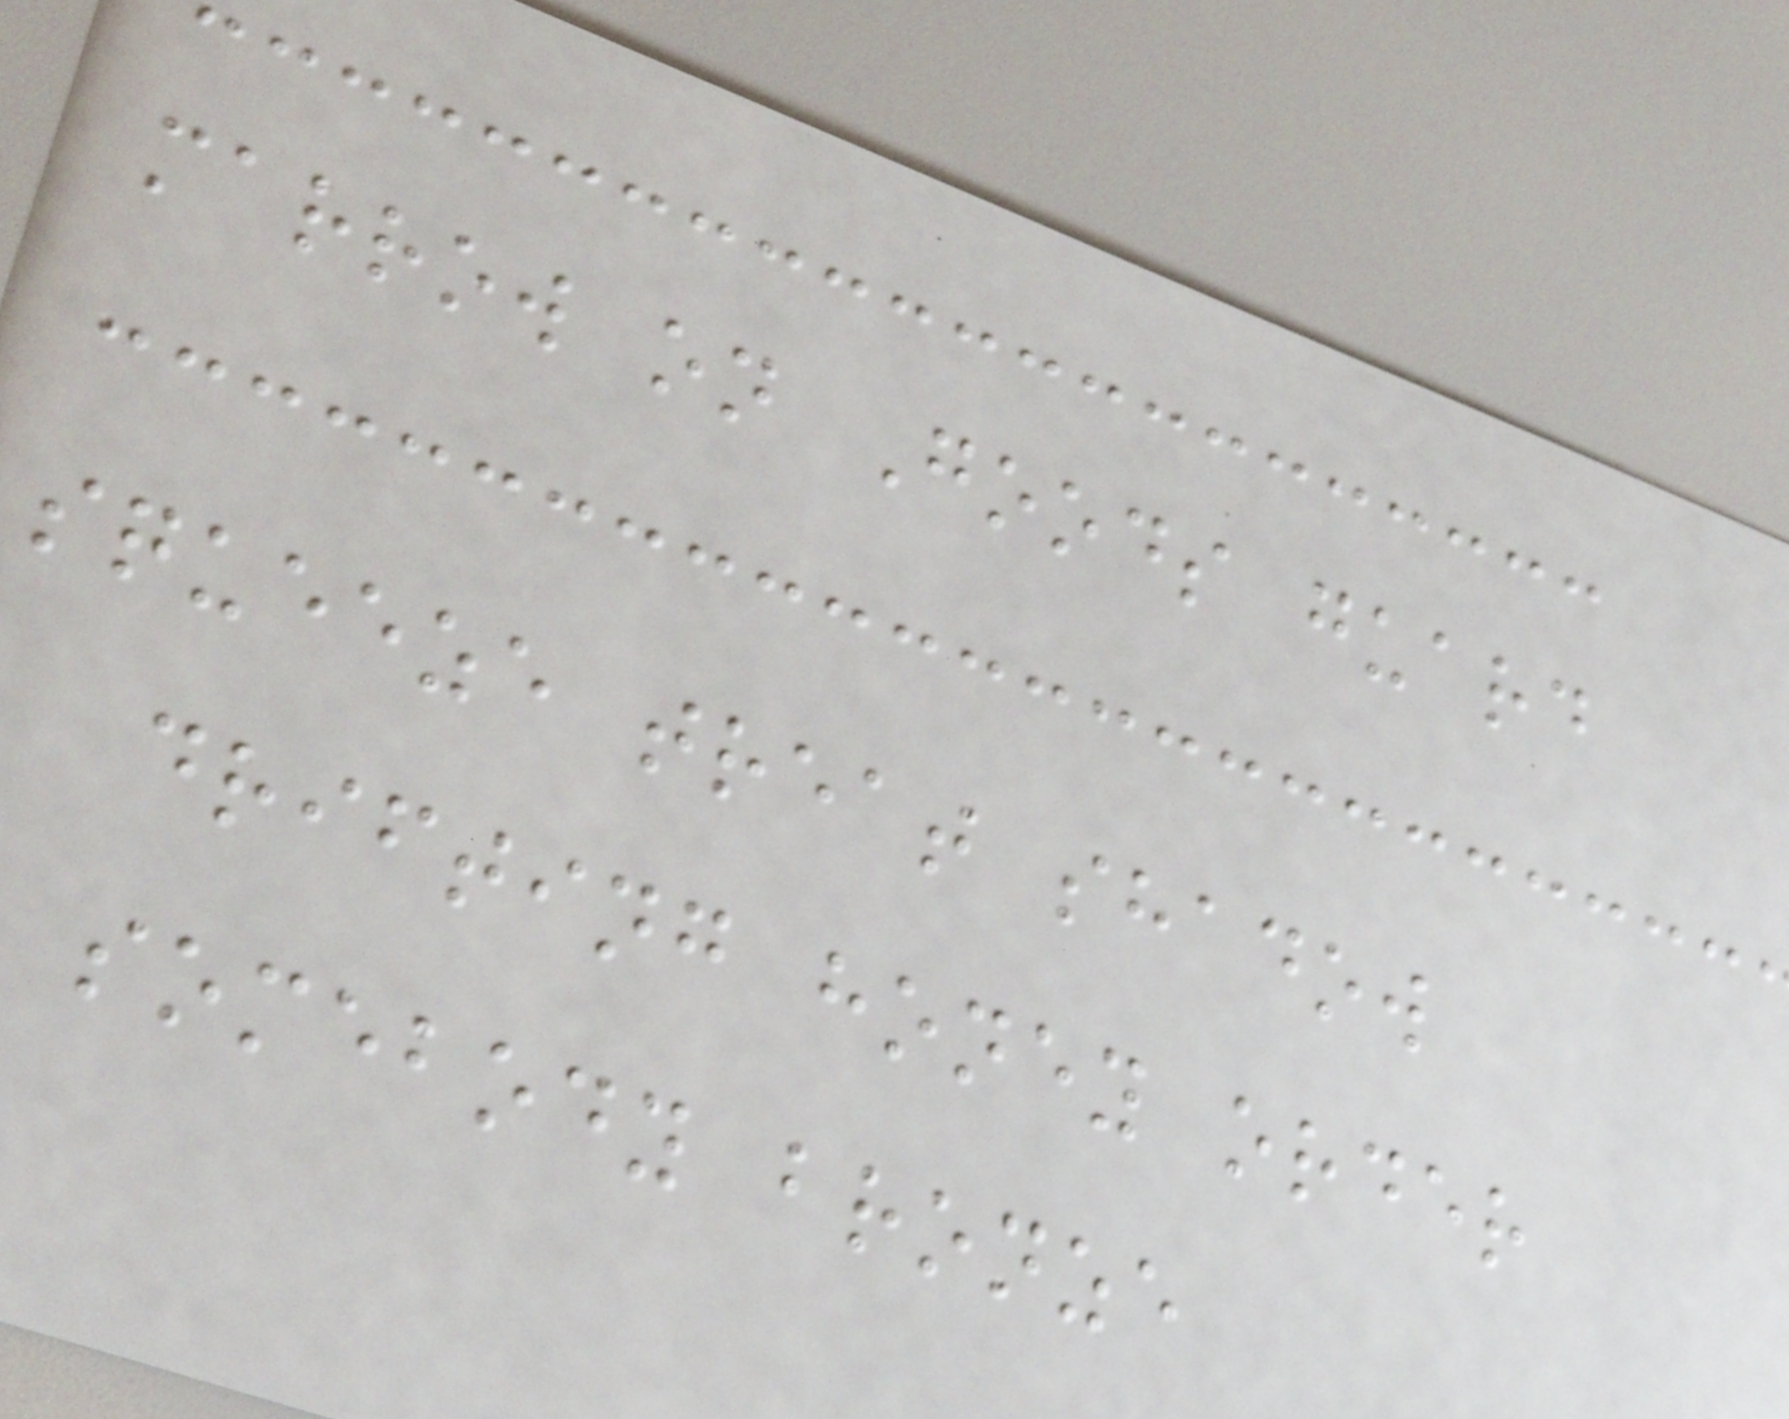marrow on Goods guard
squeeze treat shadow
drifting honey order
somebody bronze
